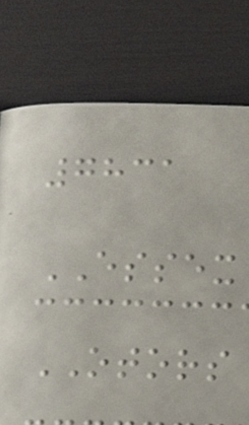7831
ESSEX
OTORS
